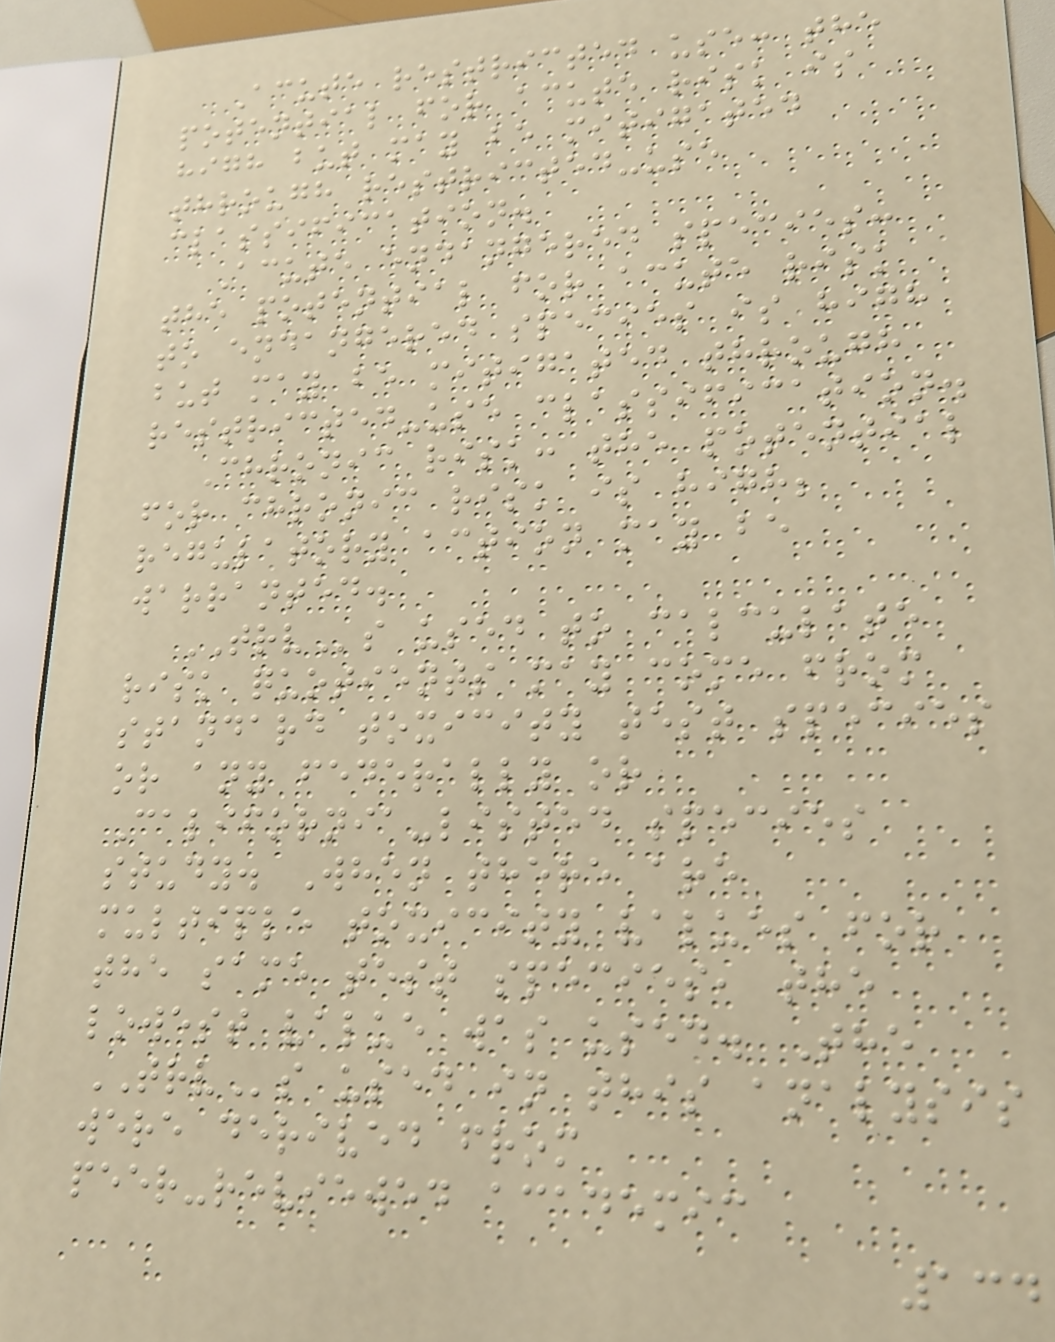Acute restricted use: the
potential for acute risk is
high but may be mitigated
through restricted-use
classification.
Acute endangered species:
the potential for acute risk
to endangered species is high
but may be mitigated through
restricted-use classification.
Chronic risk: the potential
for chronic risk is high;
regulatory action may be
warranted.
TRVs used to calculate
risk quotients may come from
standard toxicity test species
or any federally or
California-listed species
study. When there are
multiple toxicity values for
the same test species, the
lowest value was used. The
TRVs used in this analysis
were derived from
peer-reviewed academic
134
